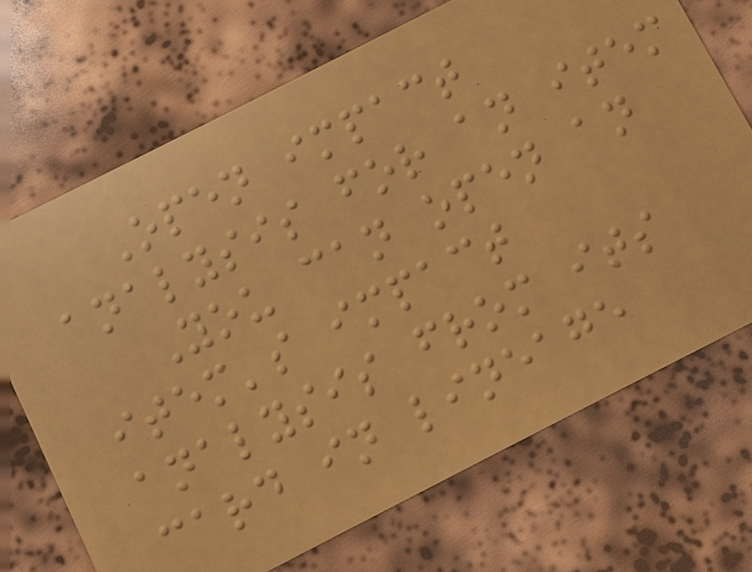Open impact
analysis for an item
You can open an
item's impact
analysis from its
card in lineage
